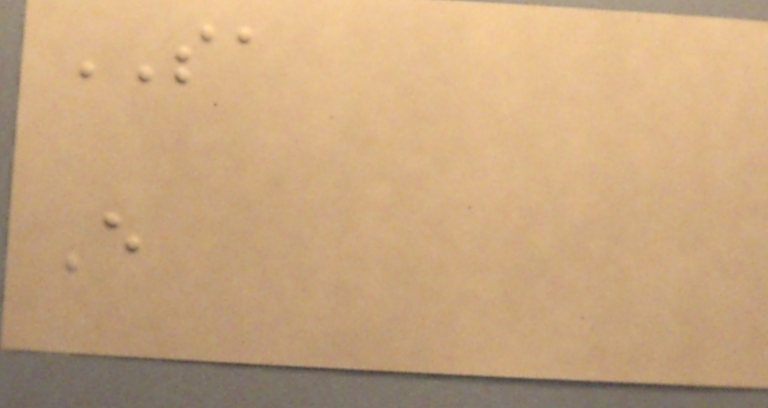SA
E
